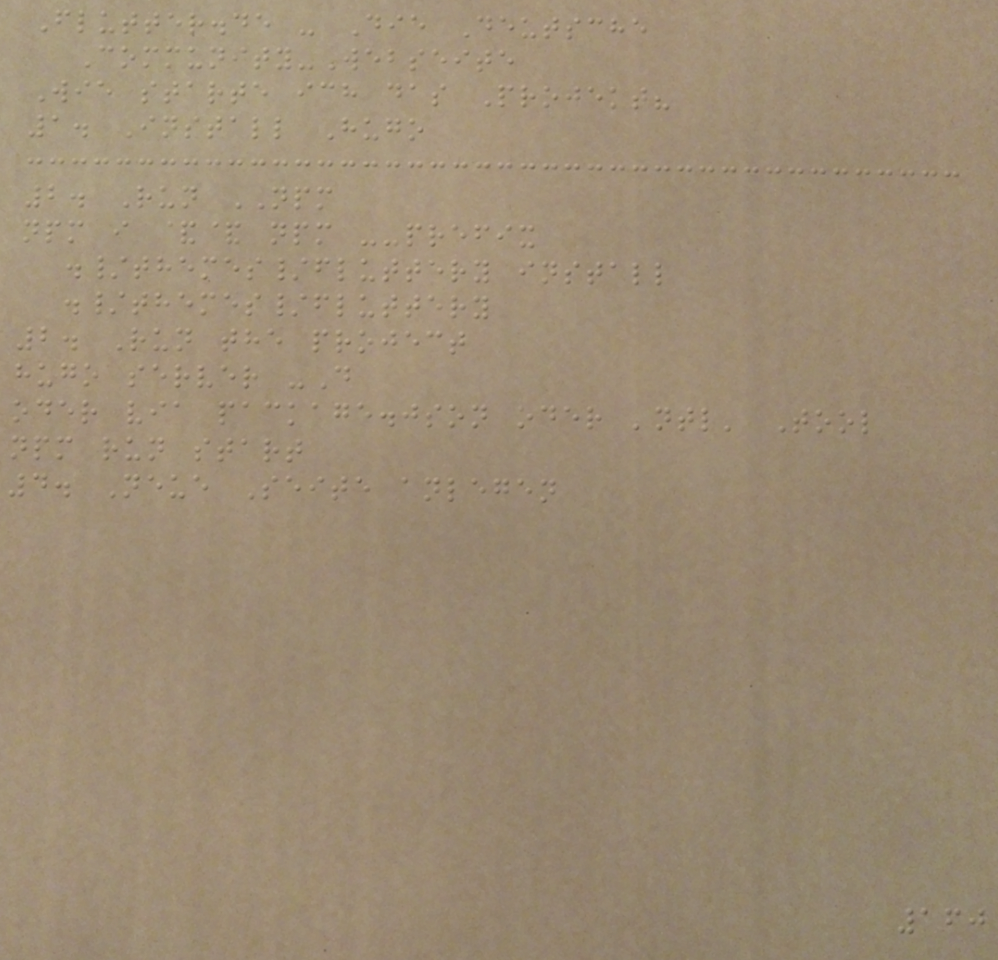Flutter.de - Die Deutsche
Community-Webseite
Wie starte ich das Projekt?
1. Install Hugo
2. Run NPM
npm i && npm --prefix
./themes/fluttery install
./themes/fluttery
2. Run the project
hugo server -D
oder via package.json oder 'ntl' Tool
npm run start
4. Neue Seite anlegen
160
